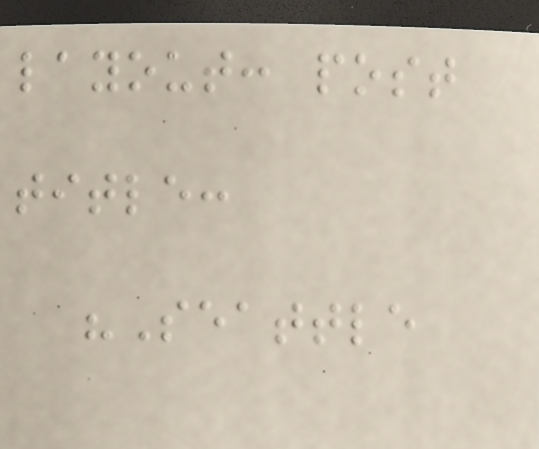layout: post
title:
"Seattle
